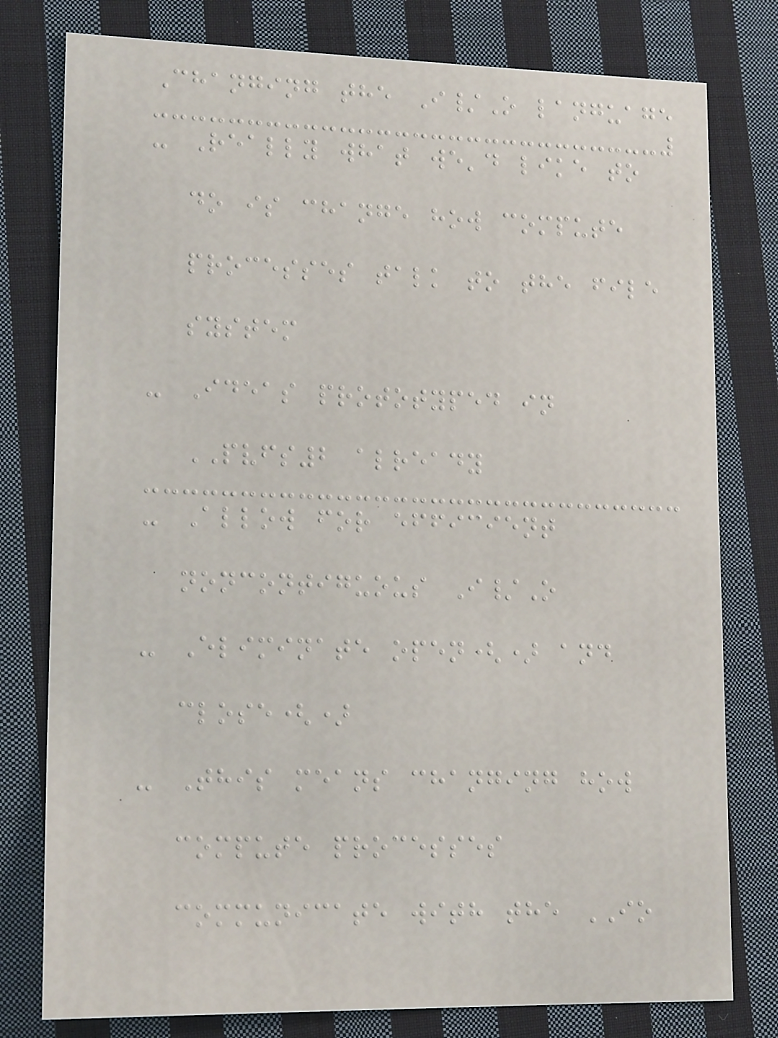Changing the I/O language
- Really what we'd like to
do is change how compute
processes talk to the file
system
- Ideas prototyped in
PVFS2 already
- Allow for efficient
noncontiguous I/O
- Eliminate open() and
close()
- This means changing how
compute processes
communicate with the IO
